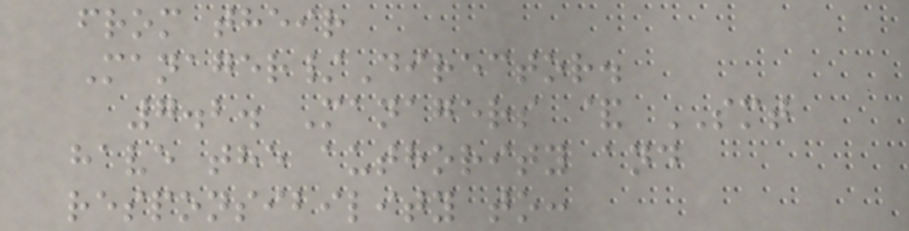from their
Manager/Director.
7.2. Managers & SMT
have the authority and
responsibility to:
